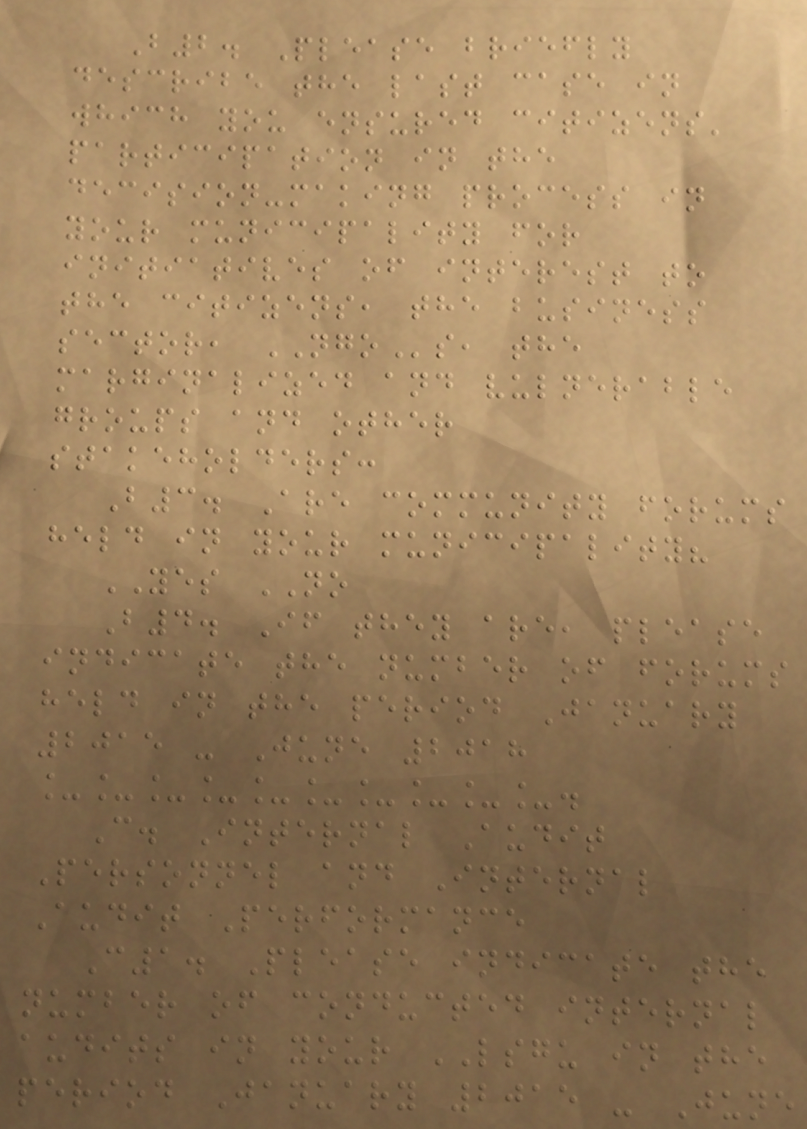B2. Please briefly
describe the last case in
which you ensured citizens'
participation in the
decision-making process in
your municipality for
initiatives of interest to
the citizens, the business
sector, NGOs, the
marginalized and vulnerable
groups and other
stakeholders:
B3. Are community forums
held in your municipality?
YES NO
B4. If they are, please
indicate the number of forums
held in the period January
2015 - June 2018
__________.
C. Internal Audit
Personnel and Internal
Audit Performance
C1. Please indicate the
number of conducted internal
audits in your LSGU in the
period January 2015 - June
